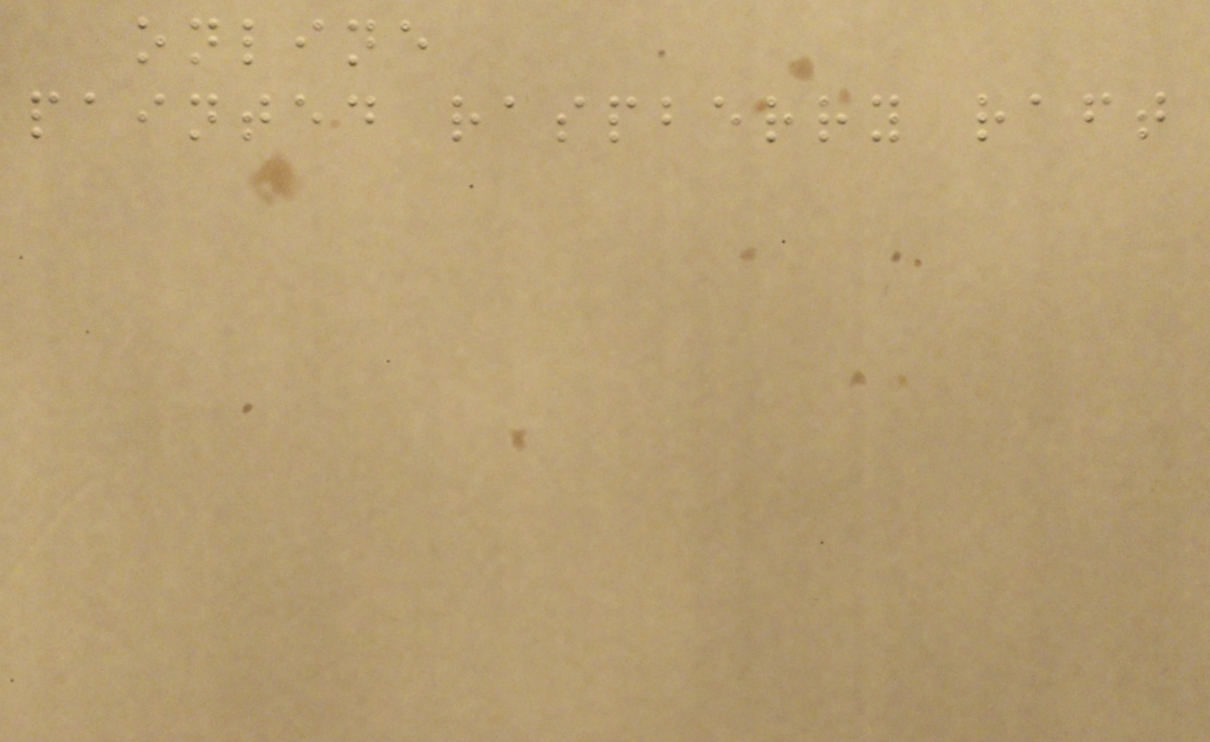online
painted raspberry raft
